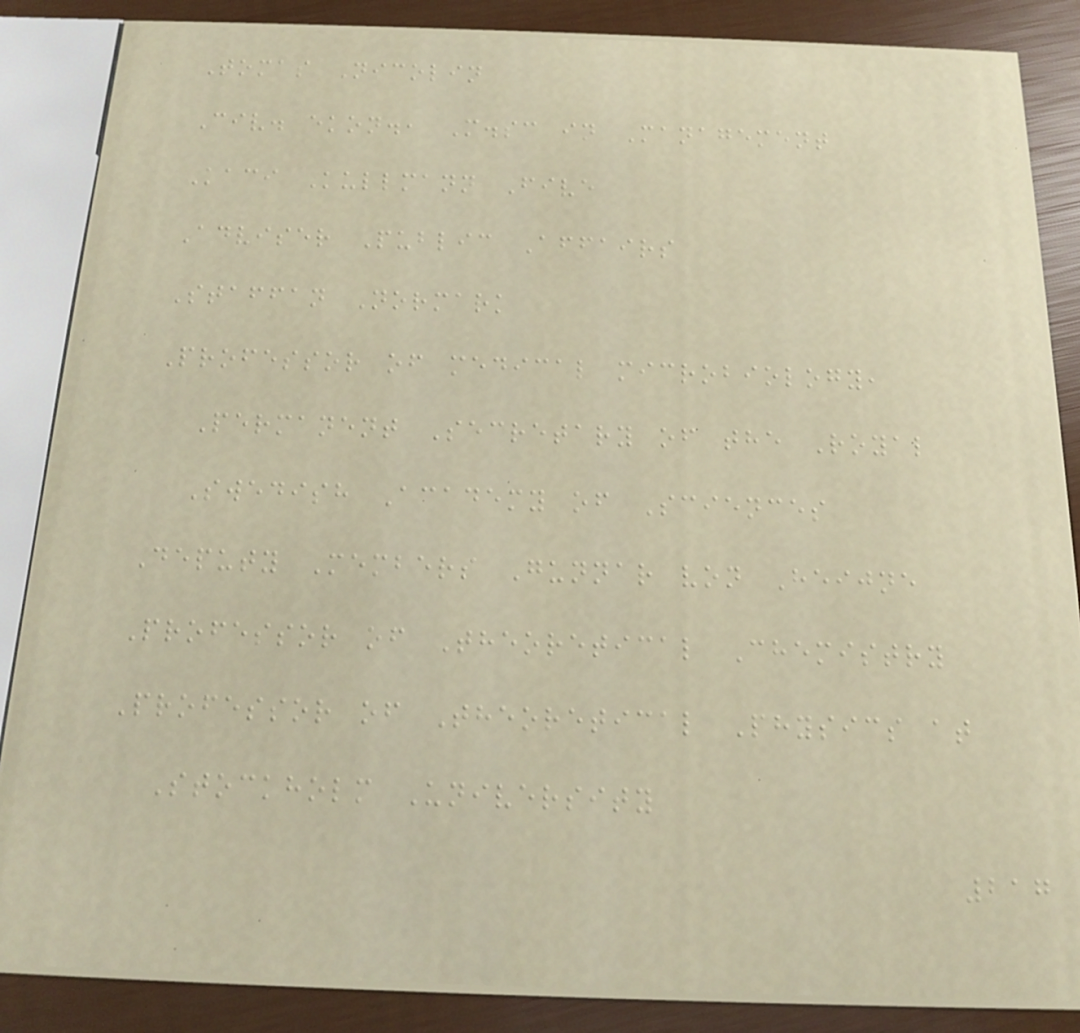Tomas Nicolin
Civ. ekon., M.sc in Management
Kaci Kullmann Five
Adviser Public Affairs
Staffan Normark
Professor of medical microbiology,
Permanent Secretary of the Royal
Swedish Academy of Sciences
Deputy Members Gunnar von Heijne
Professor of Theoretical Chemistry
Professor of Theoretical Physics at
Stockholm University
217
